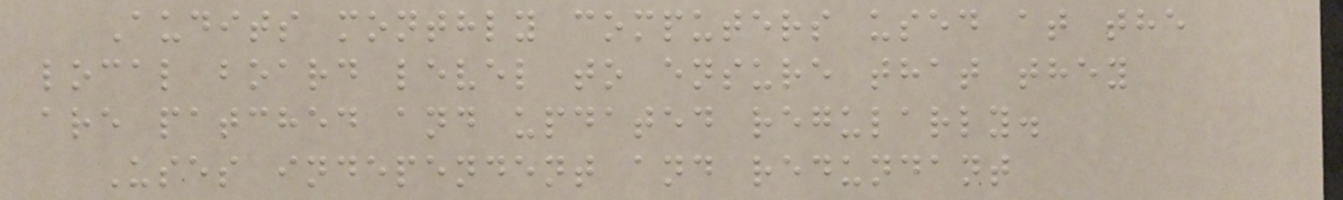Audits monthly computers used at the
local board level to ensure that they
are patched and updated regularly.
Uses independent and redundant
